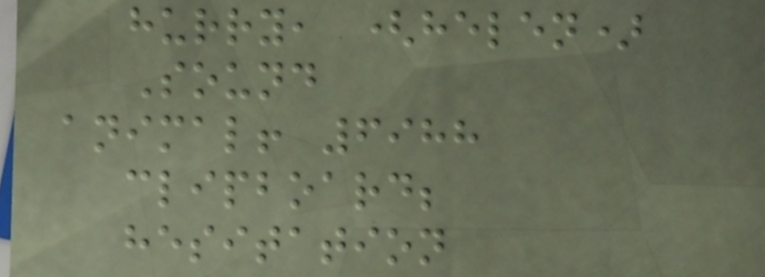hurry, (helen)
Sound
animal! 6988
clipboard;
hesitation
